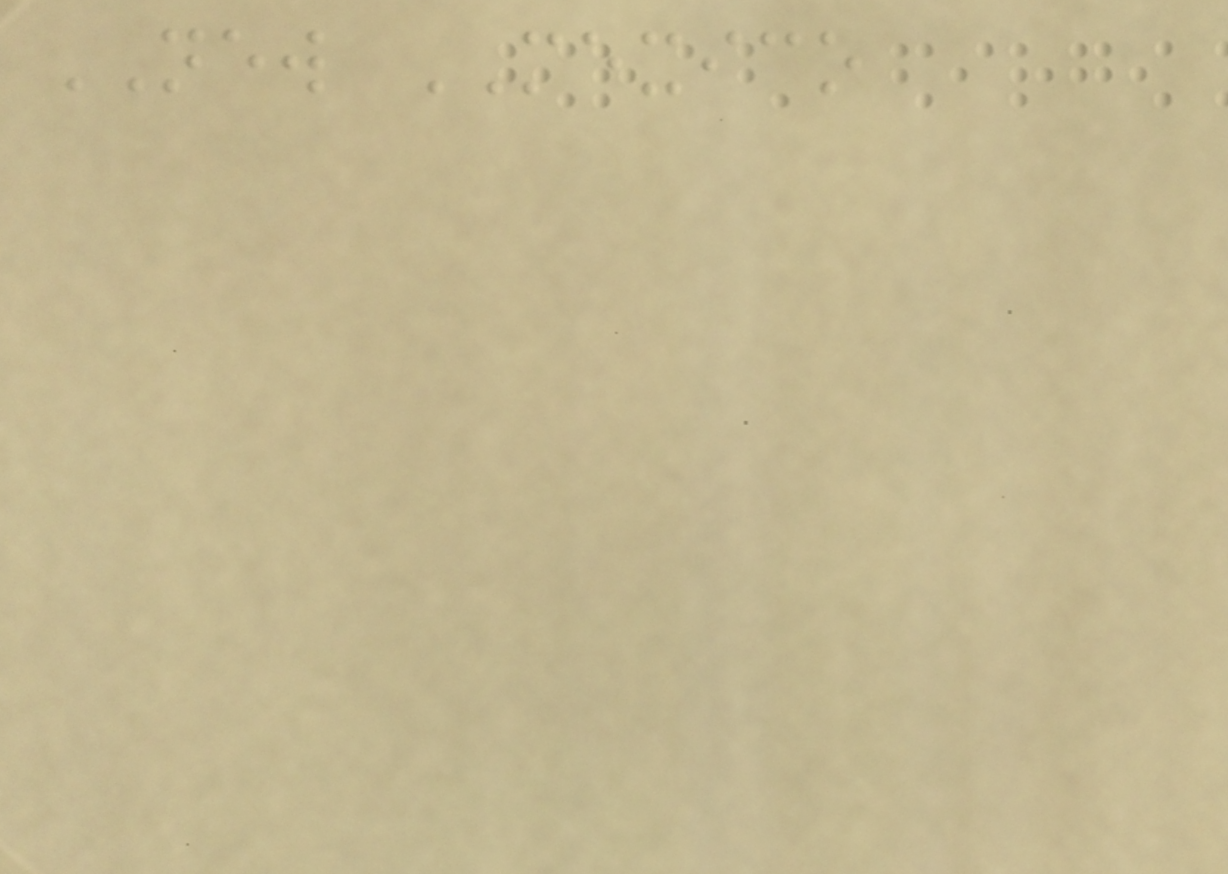NEW MEXICO
